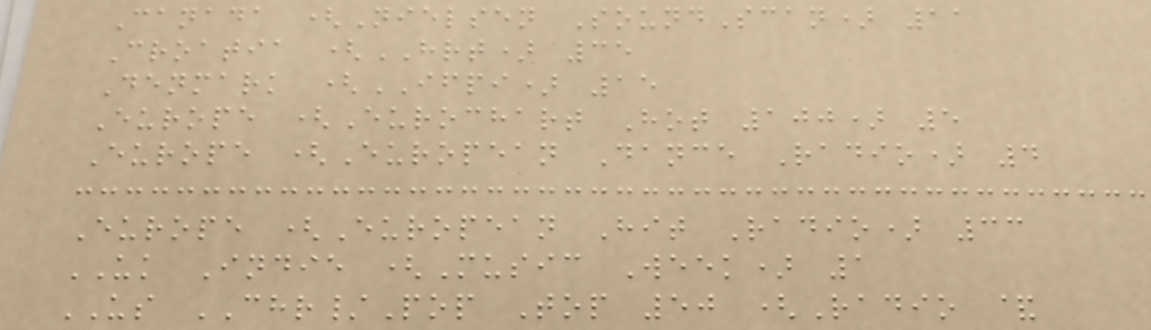Canada (Nielsen SoundScan) 11
Croatia (HRT) 35
Denmark (IFPI) 15
Europe (Eurochart Hot 100) 5
Europe (European Dance Radio) 4
Europe (European Hit Radio) 33
UK Indie (Music Week) 1
US CHR/Pop Top 50 (Radio &
